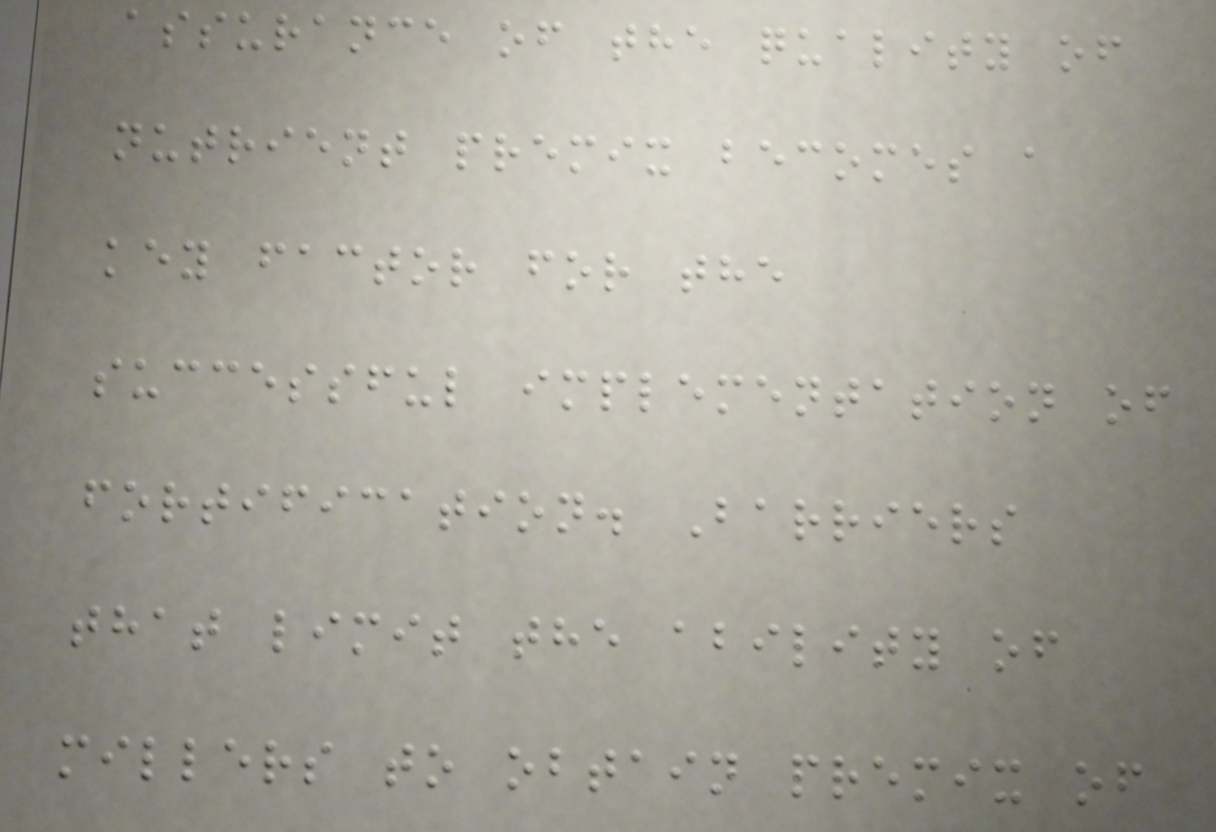assurance of the quality of
nutrient premix becomes a
key factor for the
successful implementation of
fortification. Barriers
that limit the ability of
millers to obtain premix of
